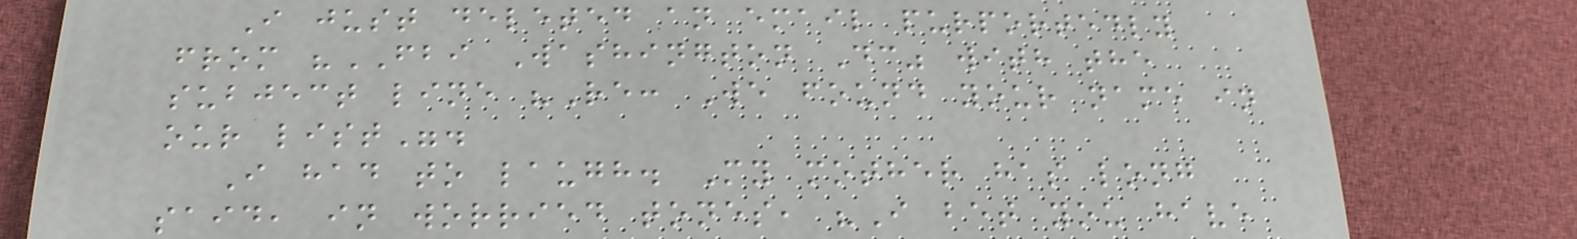I just deleted an email purportedly
from "FBI Washington Dc" with the
subject line "Re: We found your name in
our list".
I had to laugh. My mother has long
said, in worried tones, "I bet you have
